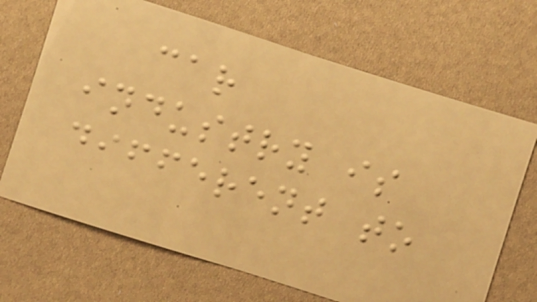car
industry is
different to
